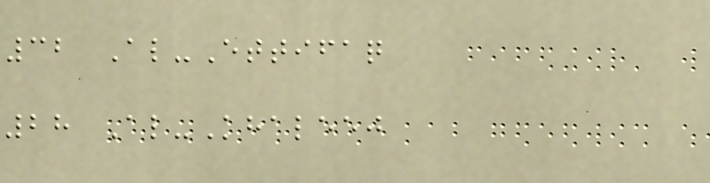32 Al-Ettifaq
28 Al-Khaleej
